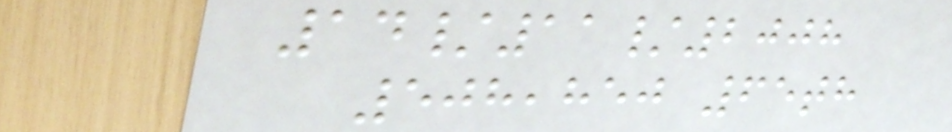14/11/2008
508,850 65th
